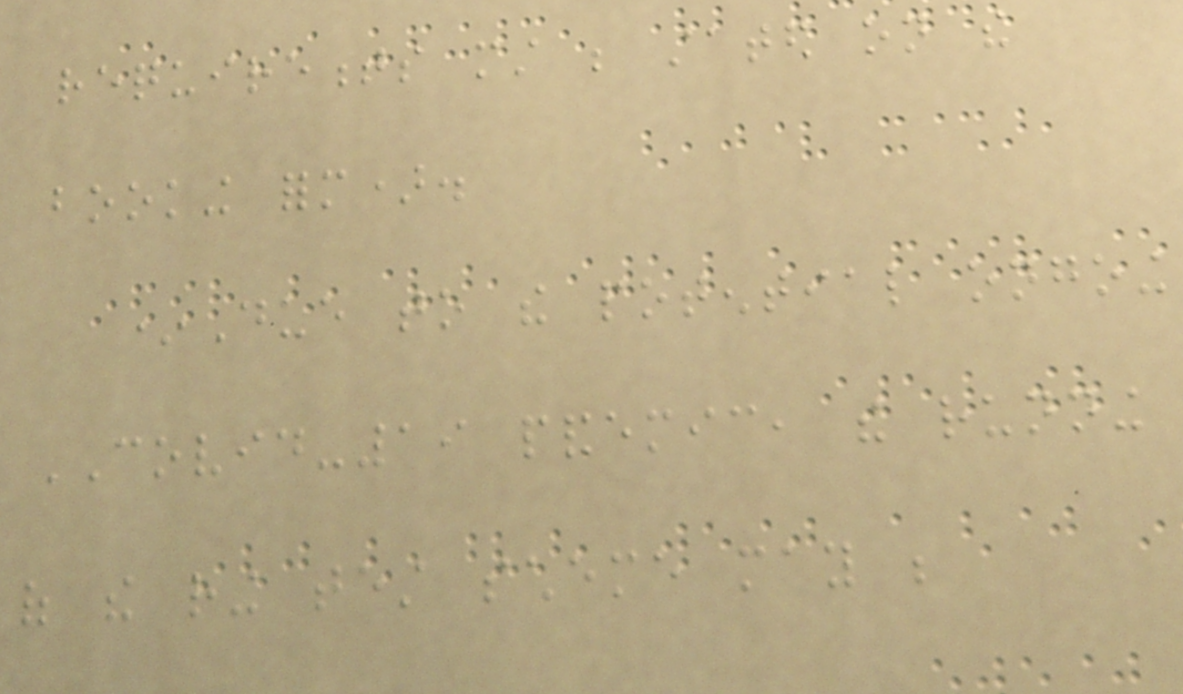requirements must be stated on the
booking form).
*Due to the potential ongoing
COVID-19 pandemic, the running
of the ring test scheme may be
